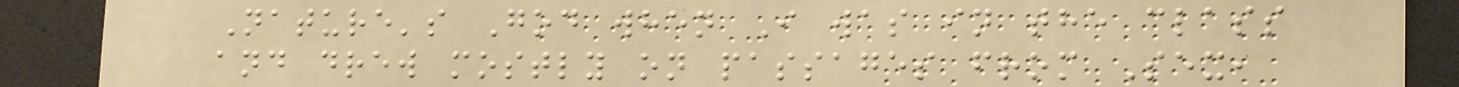Nature's God when I was in the class
and drew mostly on passages from Sex,
